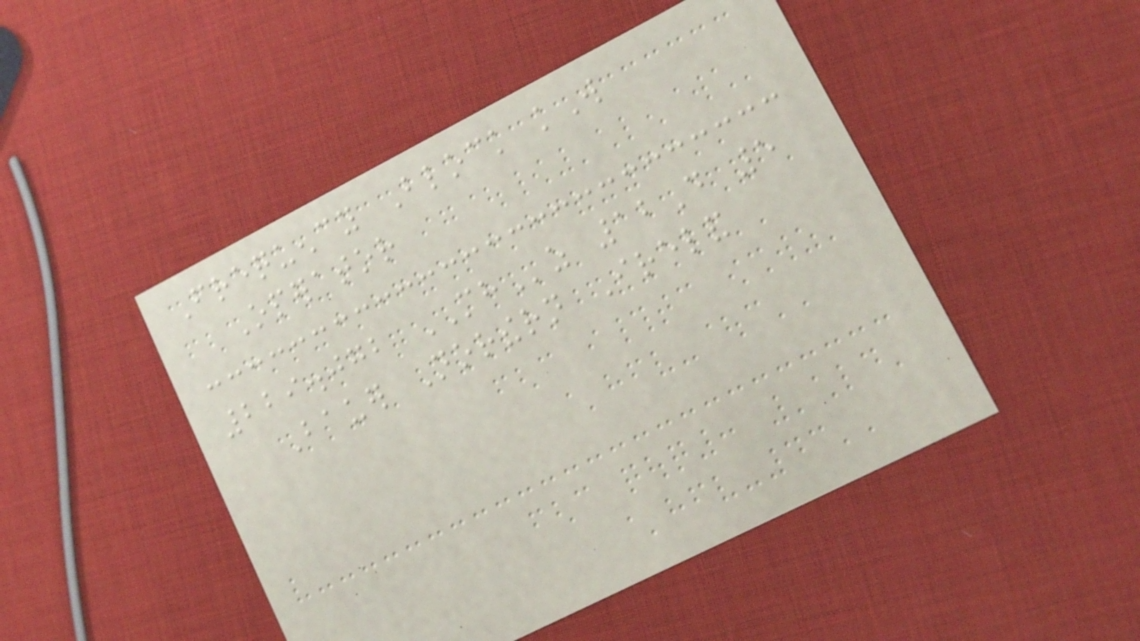Frequency Block kW
Operator
229.072 MHz 12D 5
Bauer Northern Ireland
